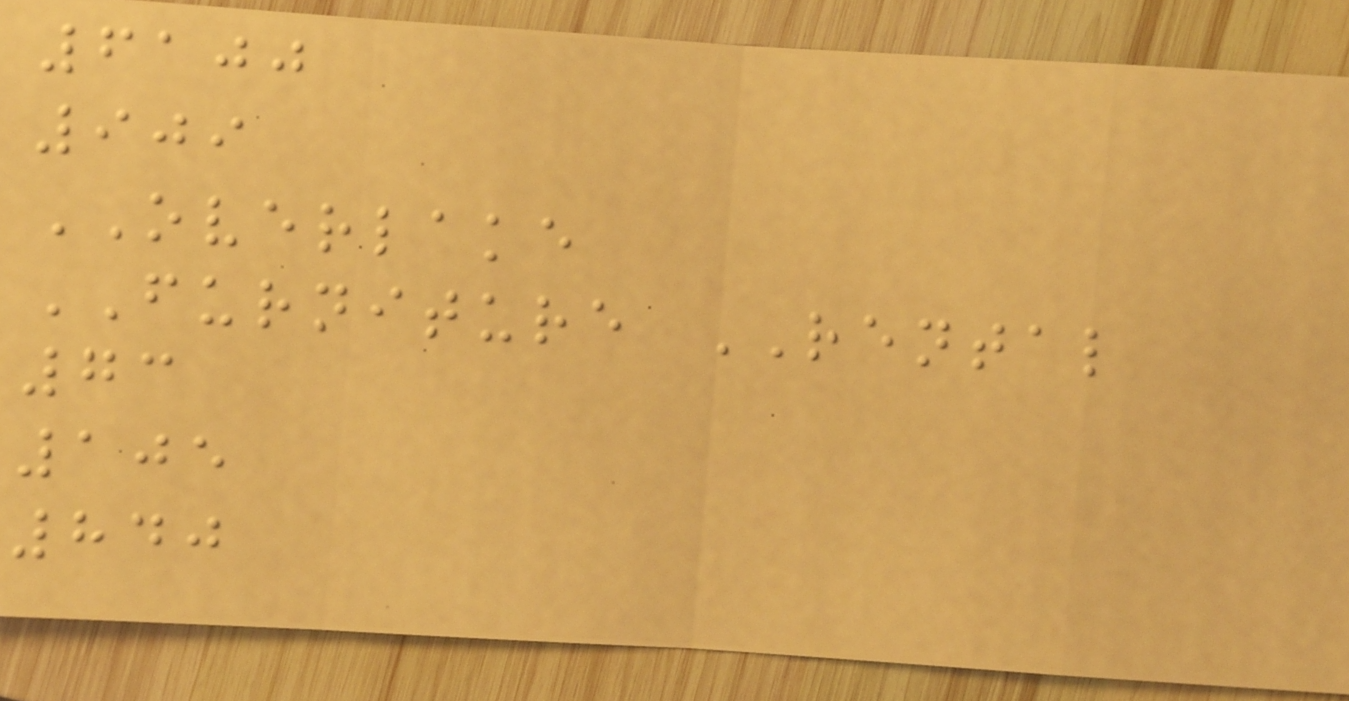6100
909
OVERLAKE
FURNITURE RENTAL
73
105
840
